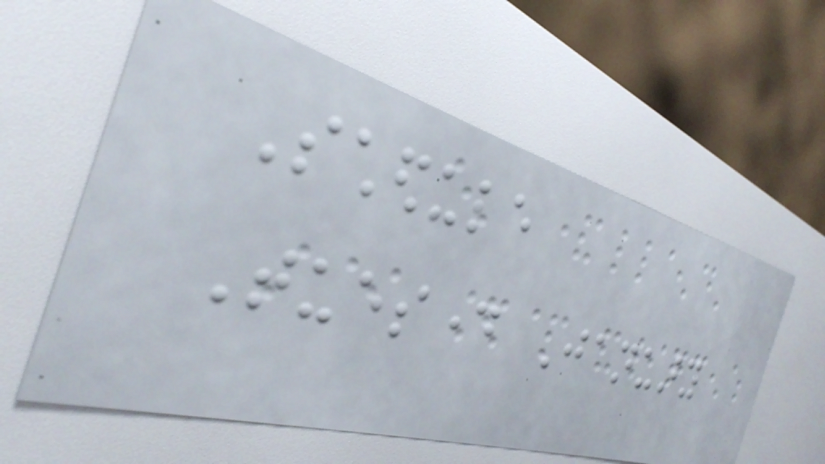Schedule
Tuesday January
